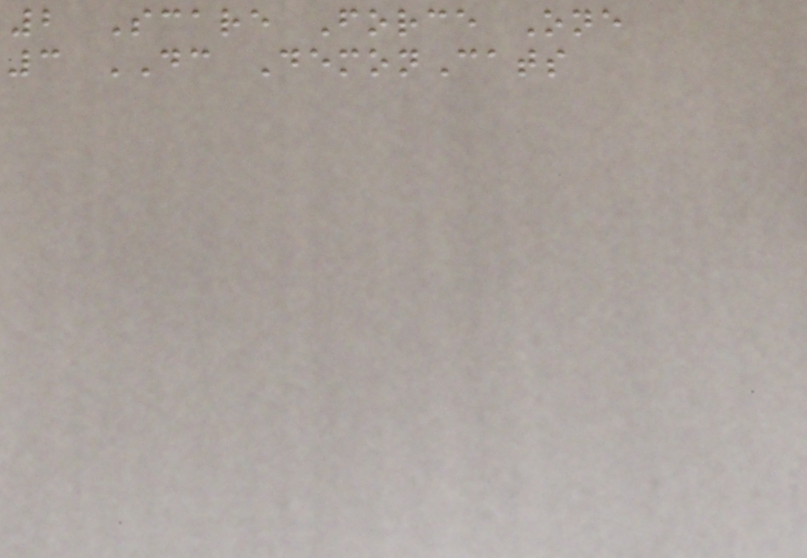2 Scare Force One
3 DC DemonCats
